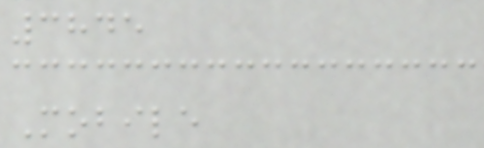3845
Mobile
